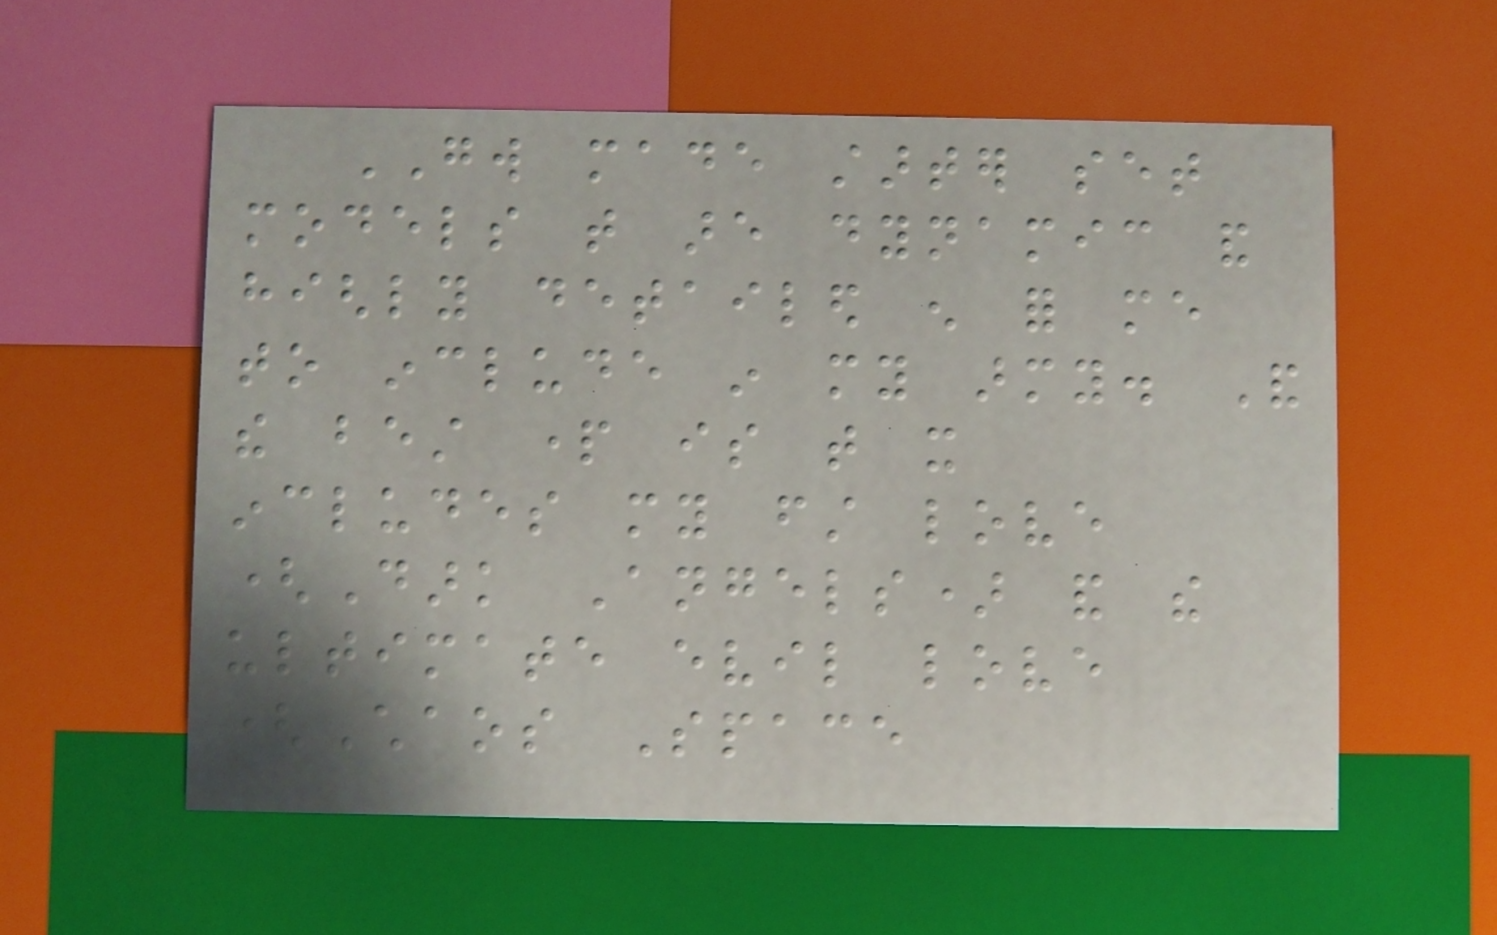GW made starter set
models that are dynamic and
highly detailed enough for me
to include in my army. And
the best part is that it
includes my first love
(Dark Angels) and the
ultimate evil love
(Chaos Space
